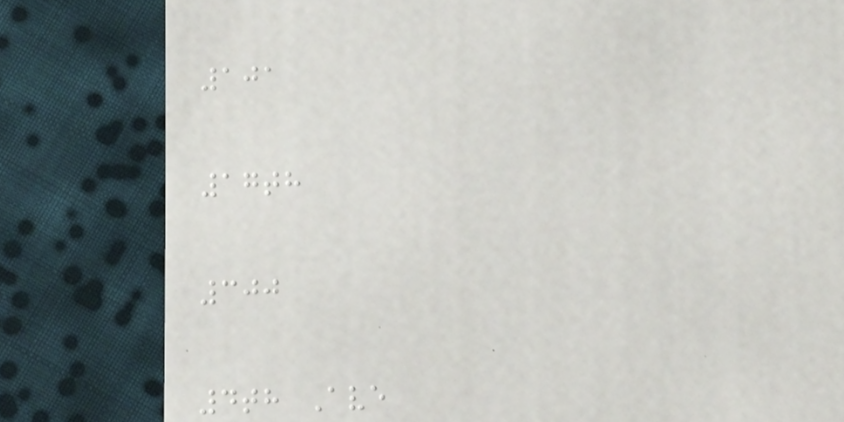101
17th
300
4th Ave
